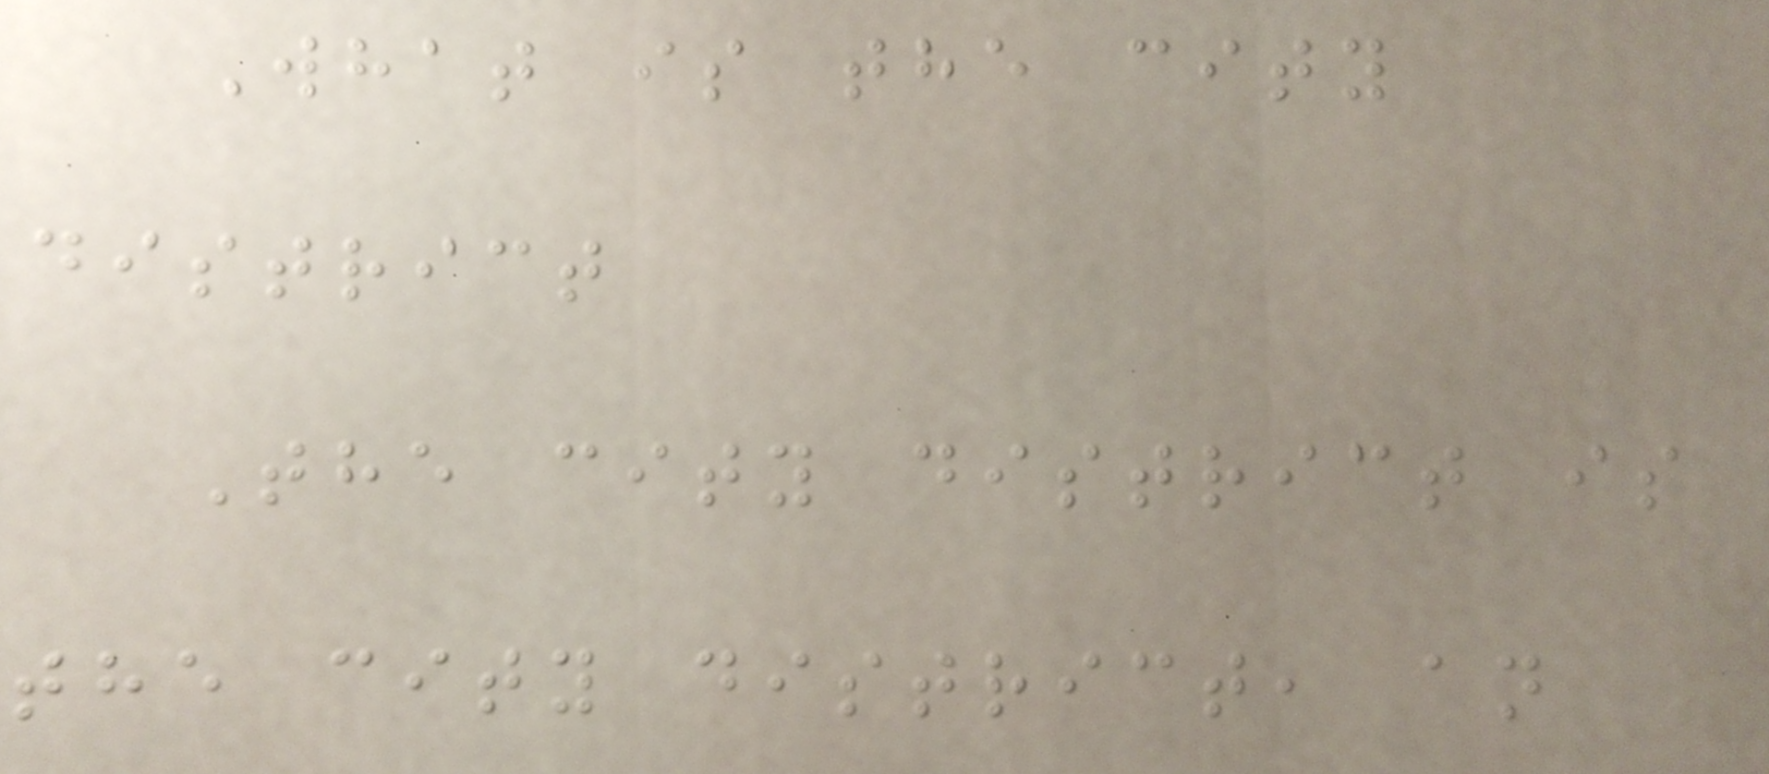What is the city
district
The city district is
the city district, an
